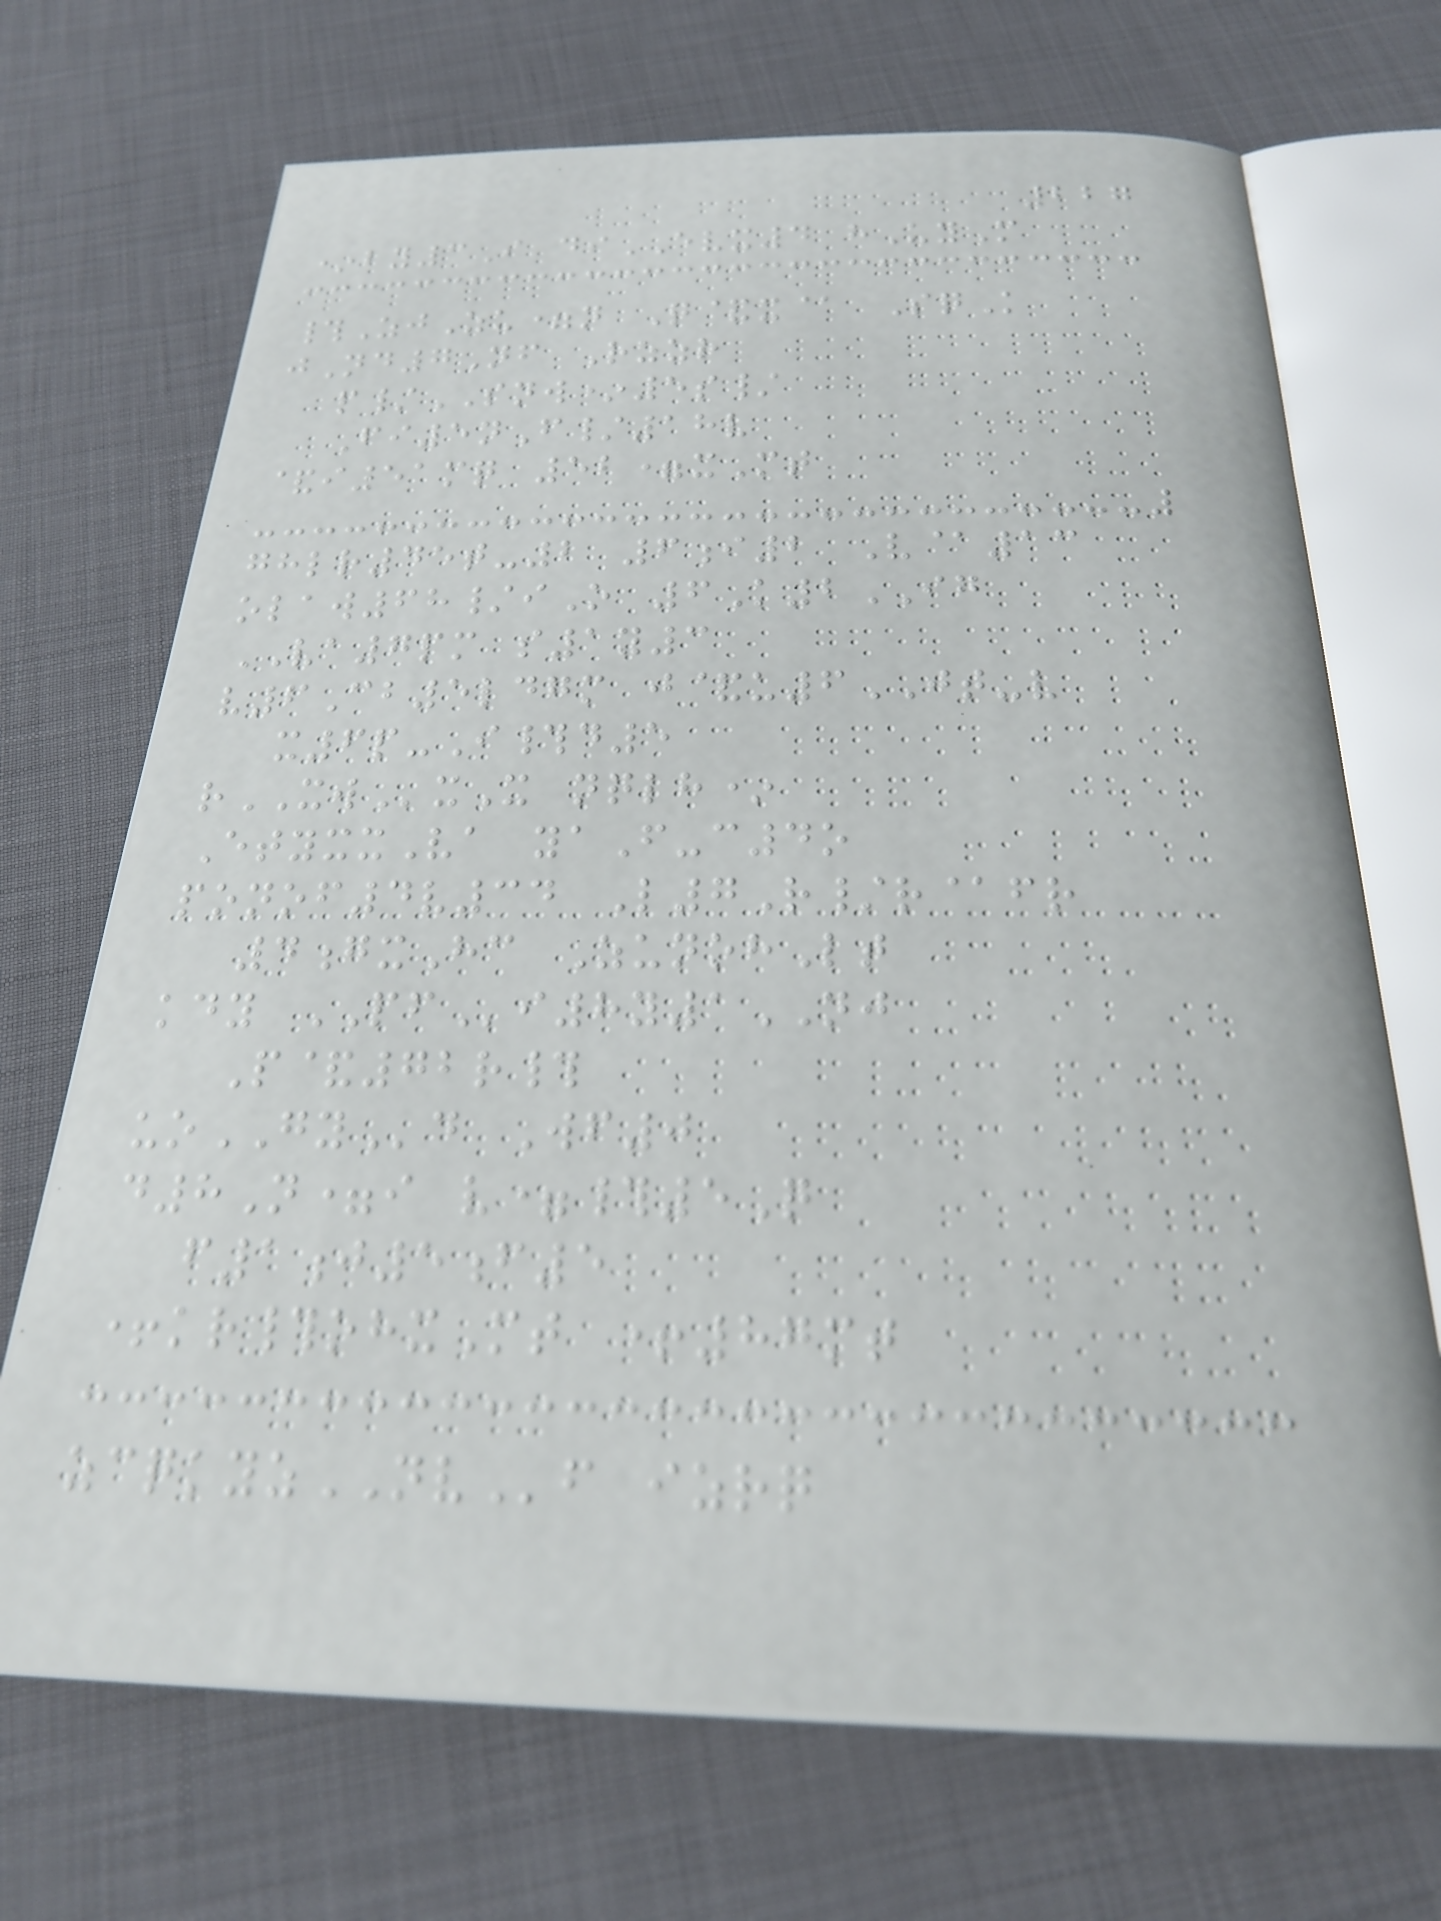227
*by3I diEVX4 hUyM
#ZjZu=n Q&x@ SqK
jNd7Nf Rzzr
p/SNW*5s/
Fi5nF/18v
&i51mq 52=xMt
ghlr45t-2 6i2 V@13
olaw68/iO 6K2IG
VA7pm s1y3
v6Cb5ldgm j&u6JT-v
x6p-I#d5
rXWxX nqlh*
EtyxxVa yaF-c4o
ponof4v34 L7R/r@fr
4gxHc ZunohLt
kdy PFi8y1NJ
P&72r#
uoGYd Wf0
d8N=i v=#5Q
f1j5f5
+kr#ohxMt +87mt
zcqkyzNVf izrq
